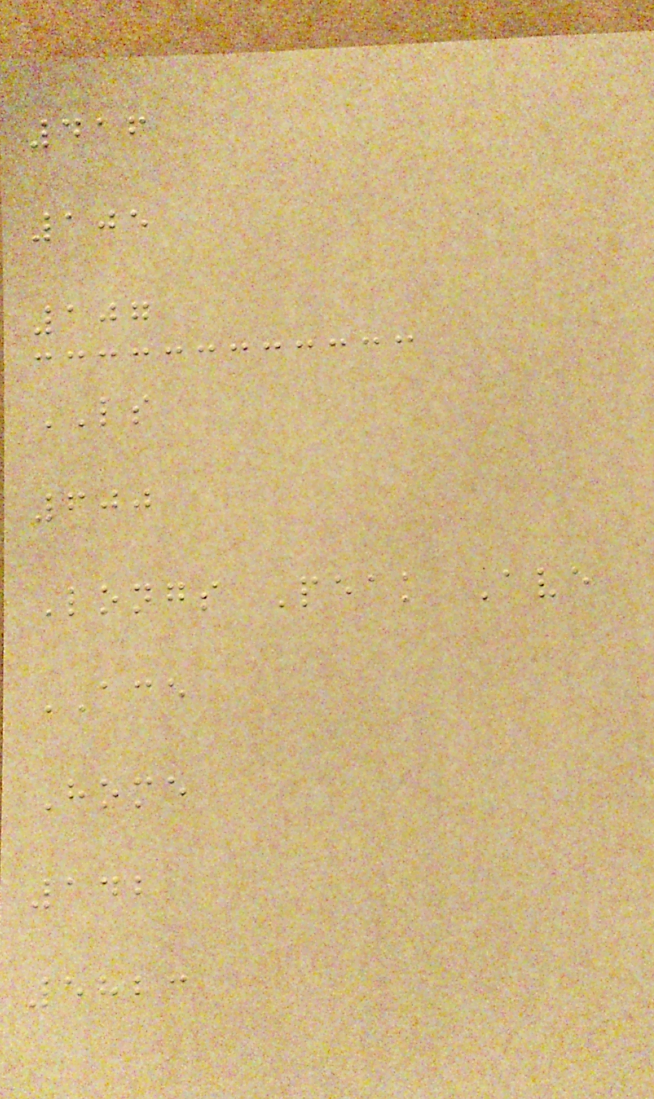416
105
107
LS
600
Longs Peak Ave
ACE
Home
142
5823
